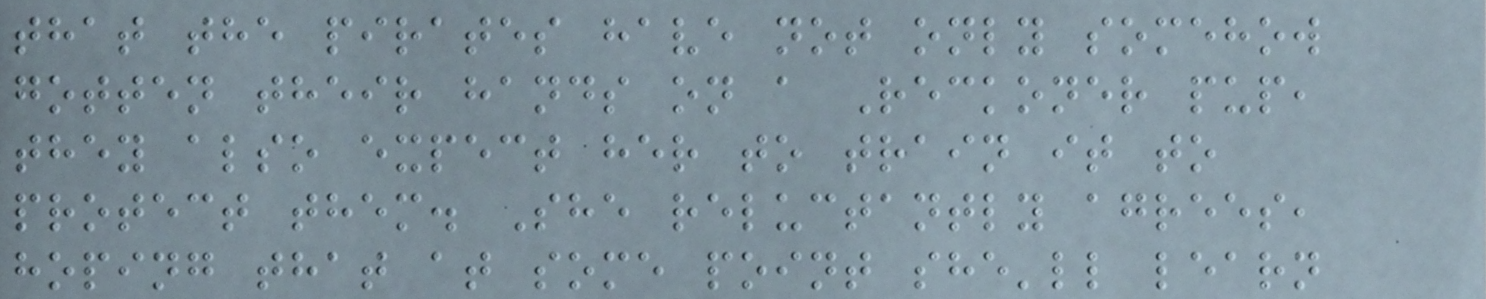that the pirates have not only somehow
gotten their hands on a Reckoner pup,
they also expect her to train it to
protect them. She reluctantly agrees,
hoping that at some point she'll learn
